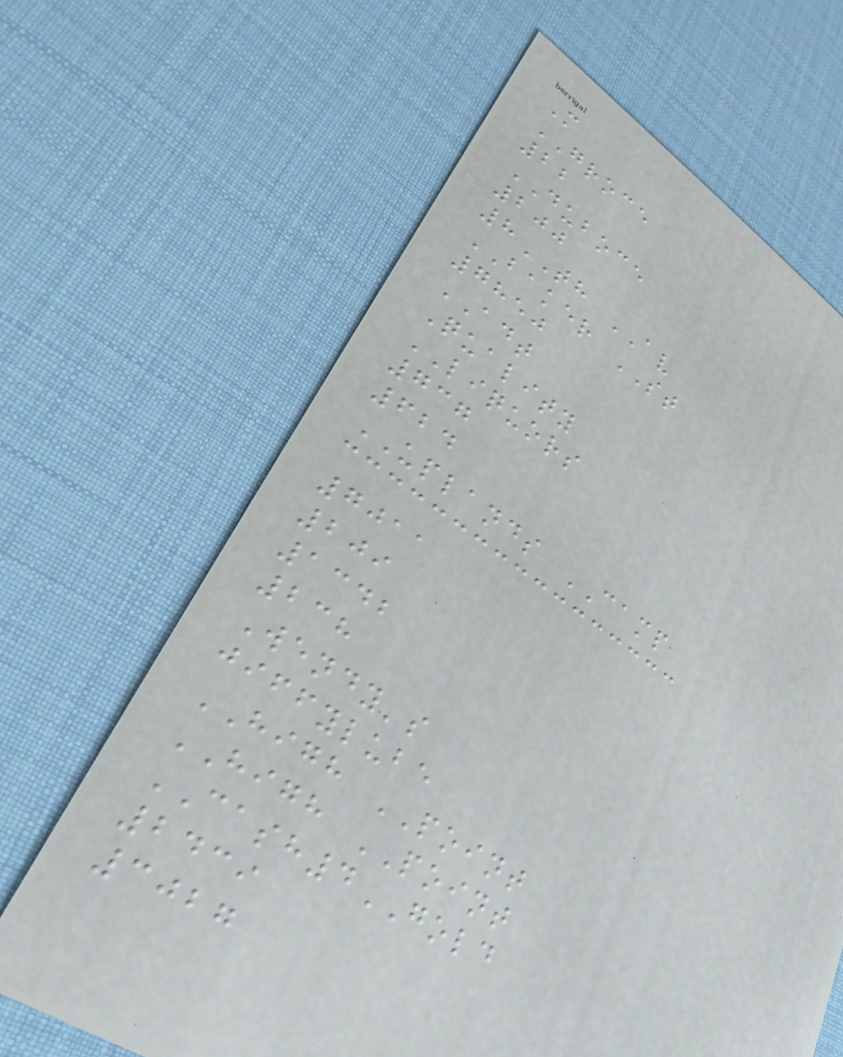M
GROCE
22
DUBOCE
200
8TH AV
BAKER ST
7850
ADT
Quality
LIQUORS
737
624
UPLANDS CAMP
7011
209
1342
238
Wendy's
jiffylube
HIGH POINT
HIGH POINT
CASH4GOLD
2439
3027
